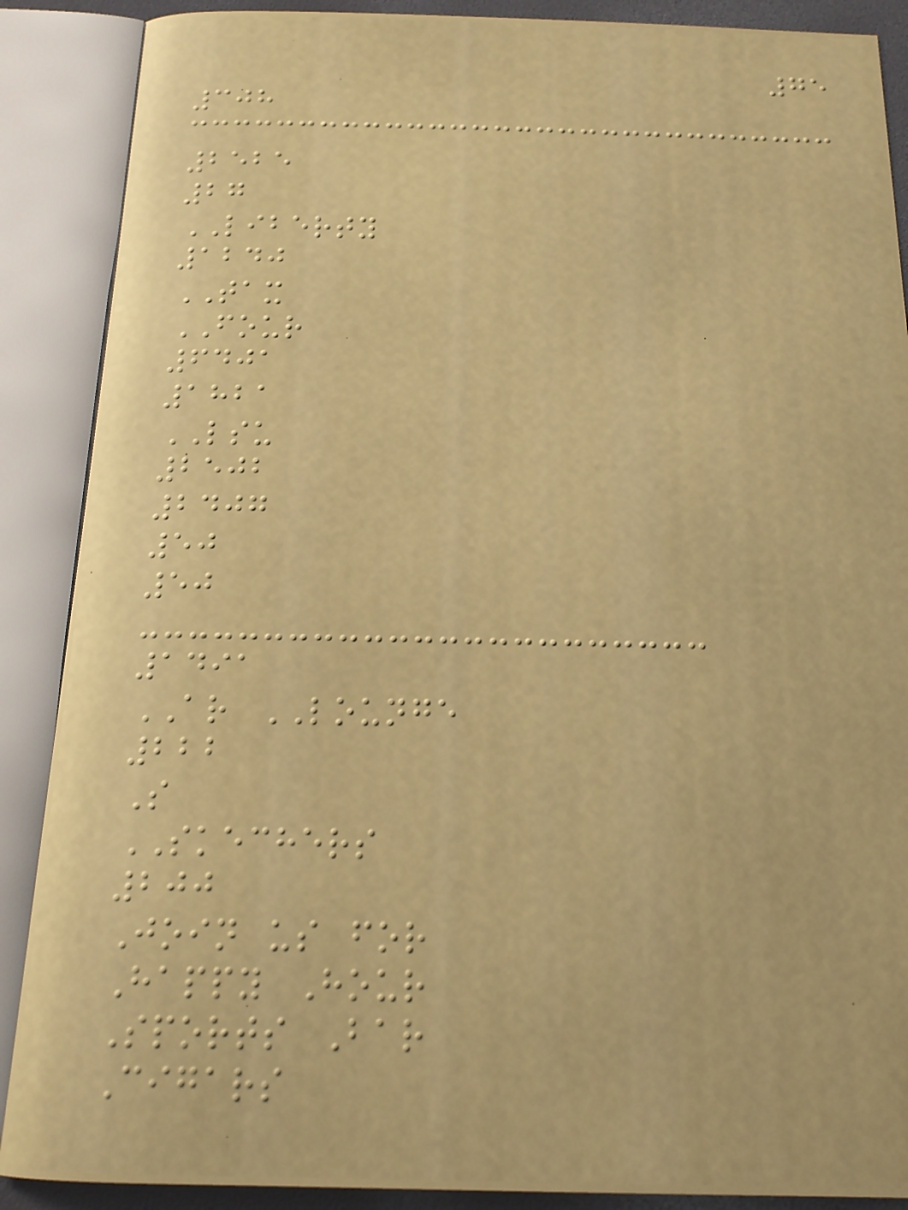75
308
2525
27
LIBERTY
1240
TAX
FOUR
6401
1821
LSU
2502
2407
50
50
1491
AR LOUNGE
222
S
SKECHERS
200
Join us for
Happy Hour
Sports Bar
Cigars
